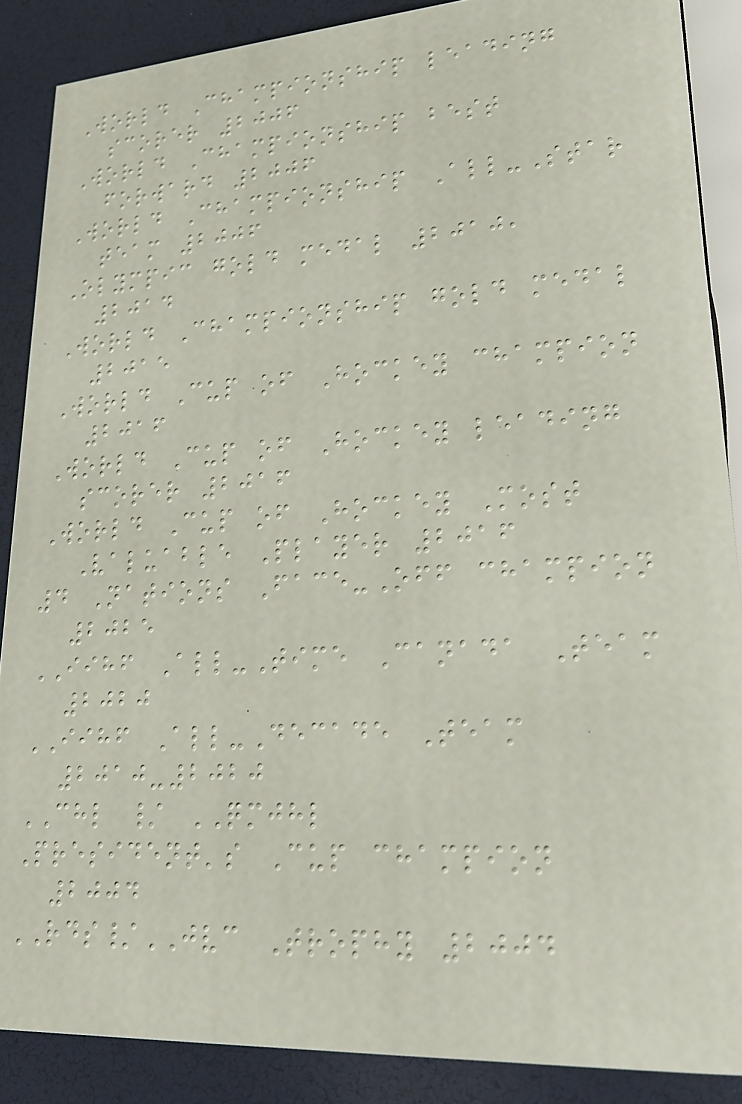World Championship leading
scorer 2006
World Championship best
forward 2006
World Championship All-Star
team 2006
Olympic gold medal 2010,
2014
World Championship gold medal
2015
World Cup of Hockey champion
2016
World Cup of Hockey leading
scorer 2016
World Cup of Hockey Most
Valuable Player 2016
4 Nations Face-Off champion
2025
IIHF All-Time Canada Team
2020
IIHF All-Decade Team
2010-2020
CHL / QMJHL
President's Cup champion
2004
RDS/JVC Trophy 2004
